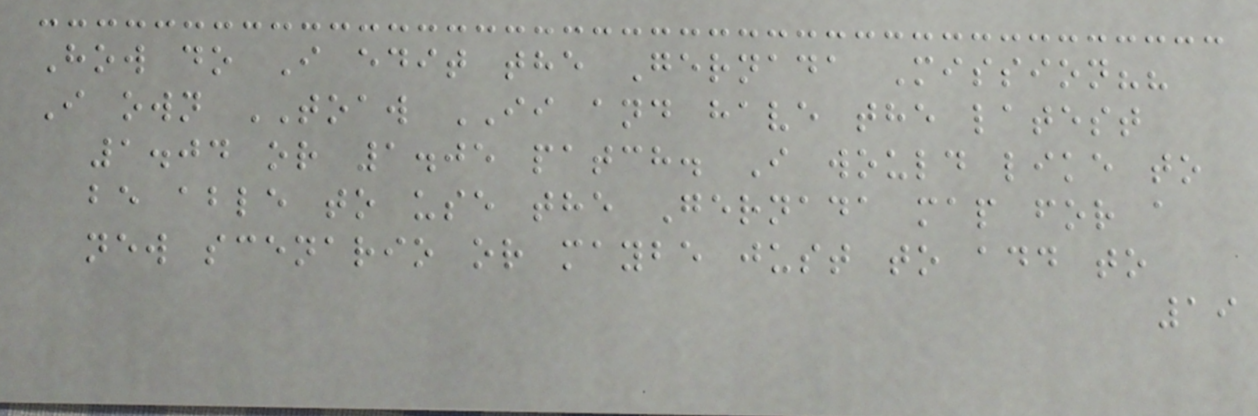How do I edit the Gernada Mission??
I own TOAW II and have the latest
1.04 or 1.05 patch. I would like to
be able to use the Gernada map for a
new scenario or maybe just to add to
19
